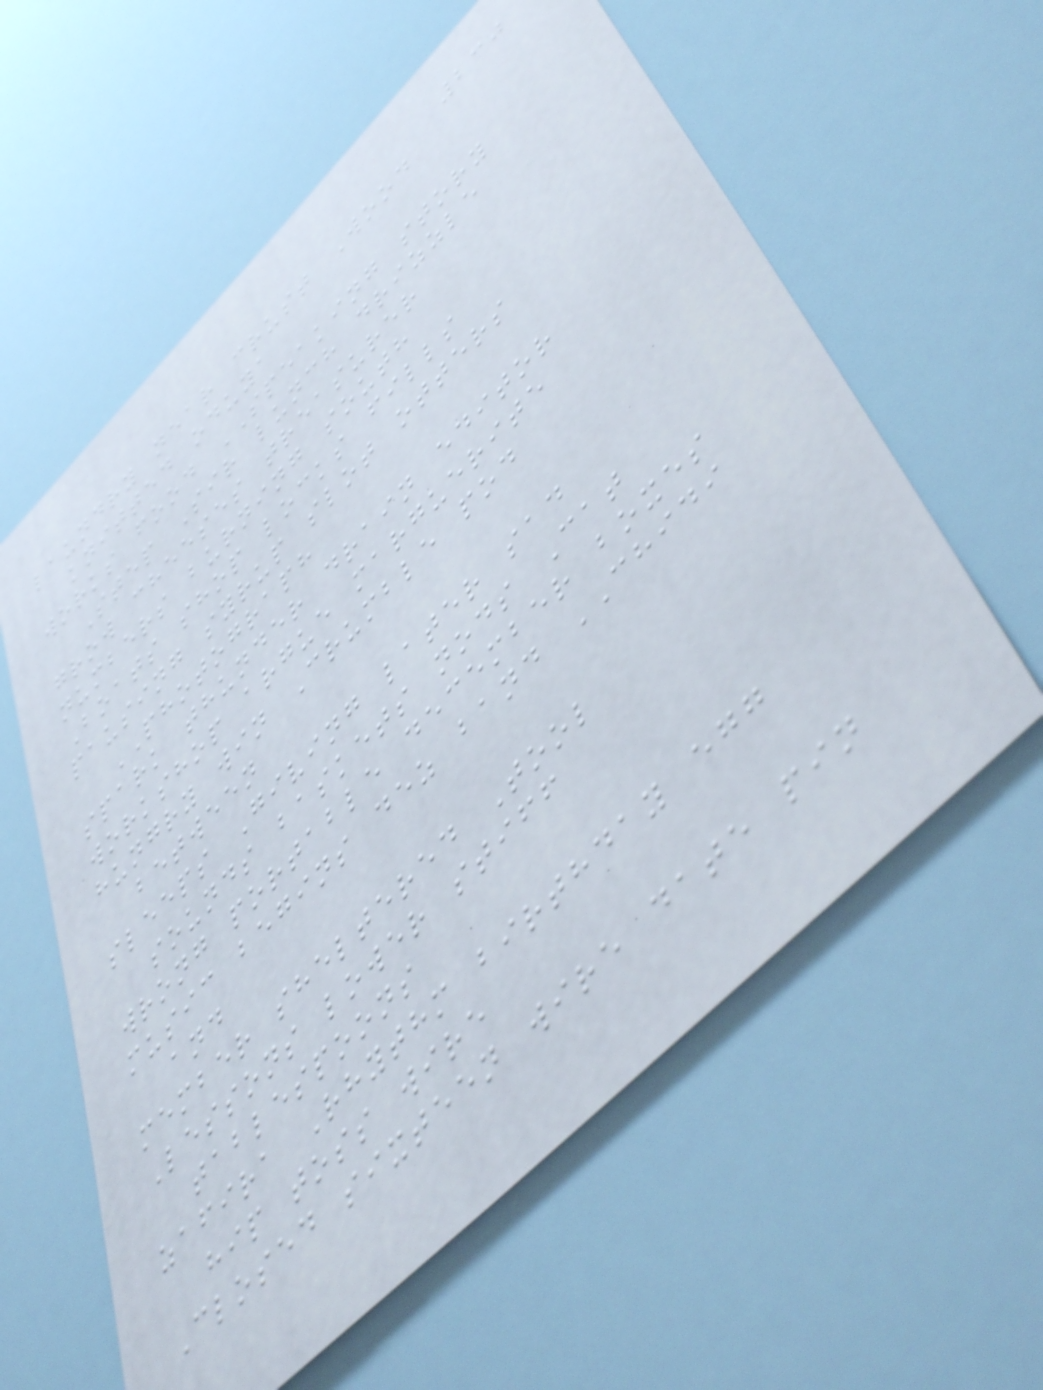230
laundry near crust Wood
knitted oduya
works food SPEAKING story
Step Sir lunch drizzle
grow cheeses treasurer
numbers burning south
Boats shop locks fills
pausing syrup slot otters
PHOTOGRAPH
spark thunder drain editor
workshop argue marguerite
hungry win Crumble pod
between
sleeps Giving later sad
sounds baskets nods Cat
wrong portable december boxes
music begins dez band CHIDI
and
member sheltered Tool
Lessons lower stiff
tablespoons
zafira Rhythm birthday egg
hip toss wire
Closed sixteen wire date pin
